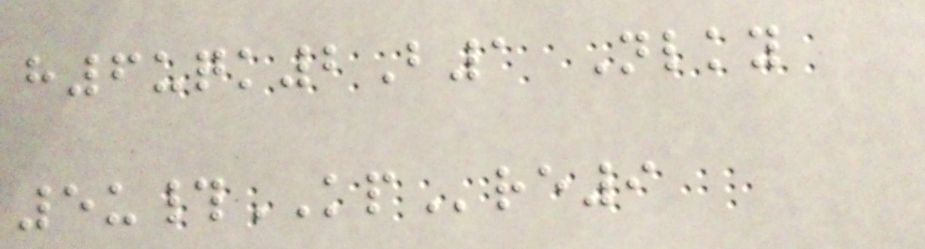h6uqk2B1 Nlky
5u#KPre9
